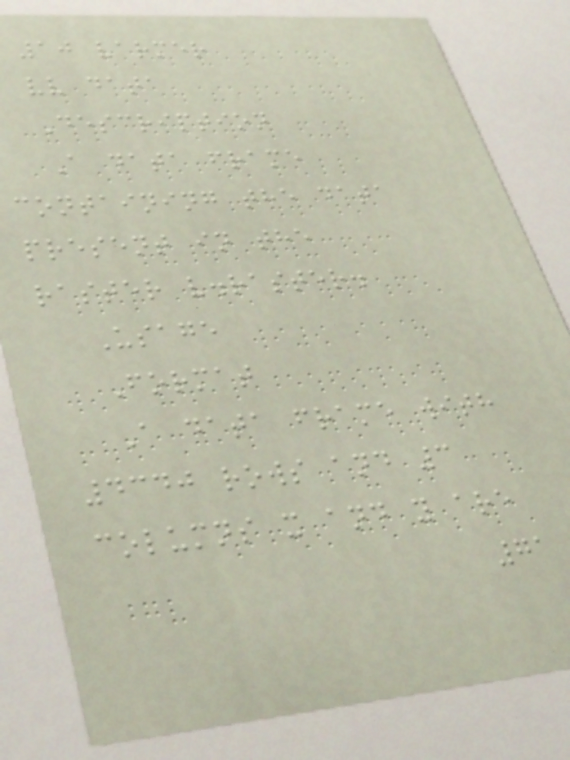10 varmer
vv data
Description
A data frame
containing the data
present in the
raster v.raster.
Usage
Format
A data frame with
4340 rows and 3
columns x and y are
71
